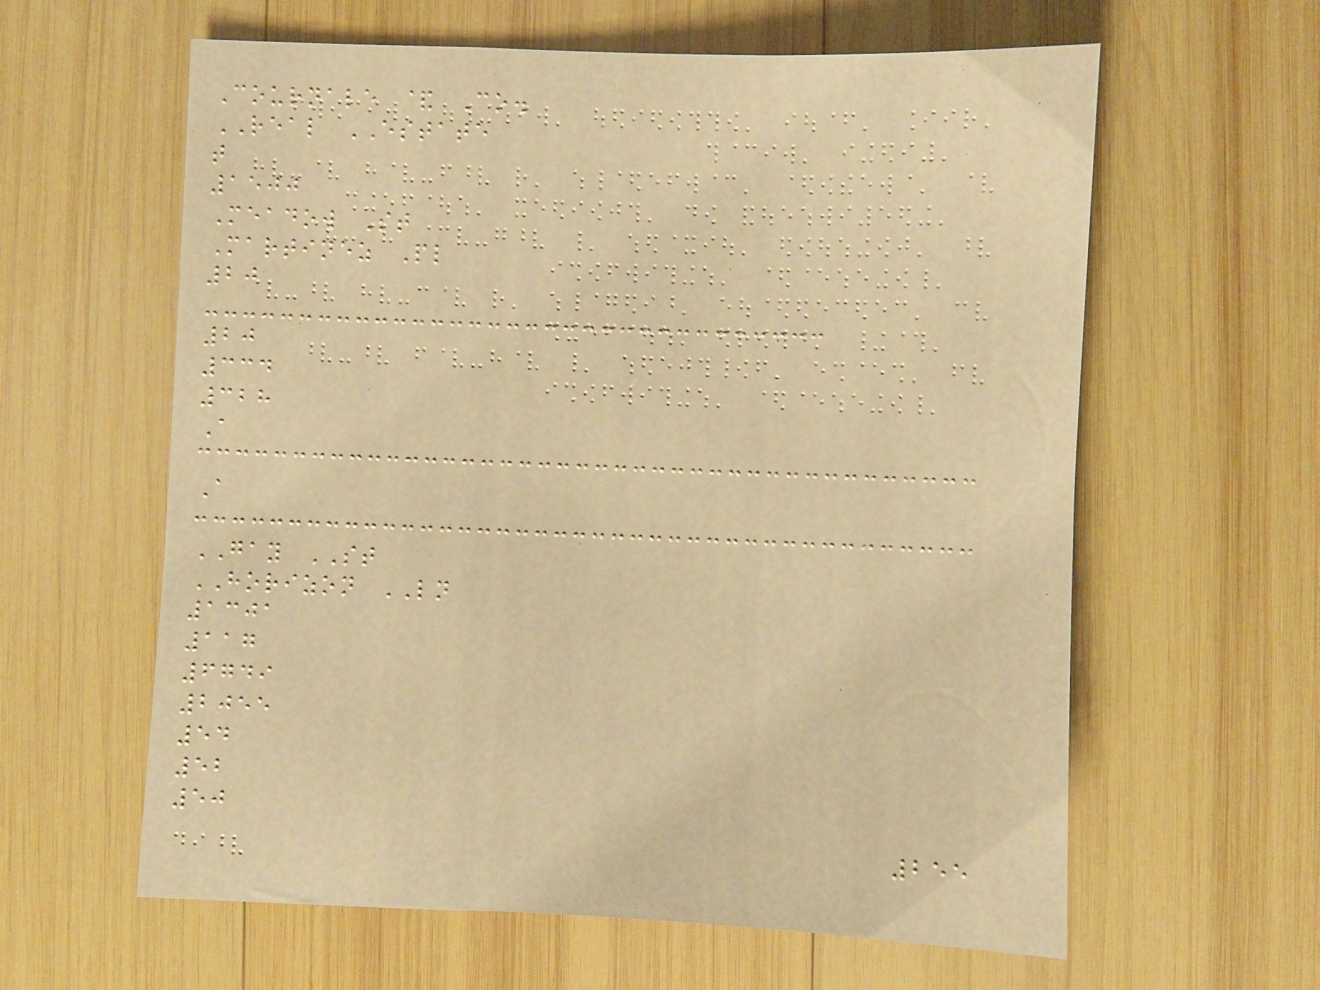Cournale & Co.
REAL ESTATE
t
1500
Meadow St
Martinez Pl
20
20
334
328
A
A
GAY ST
HORIZON LN
1301
117
6749
2055
54
52
50
255
